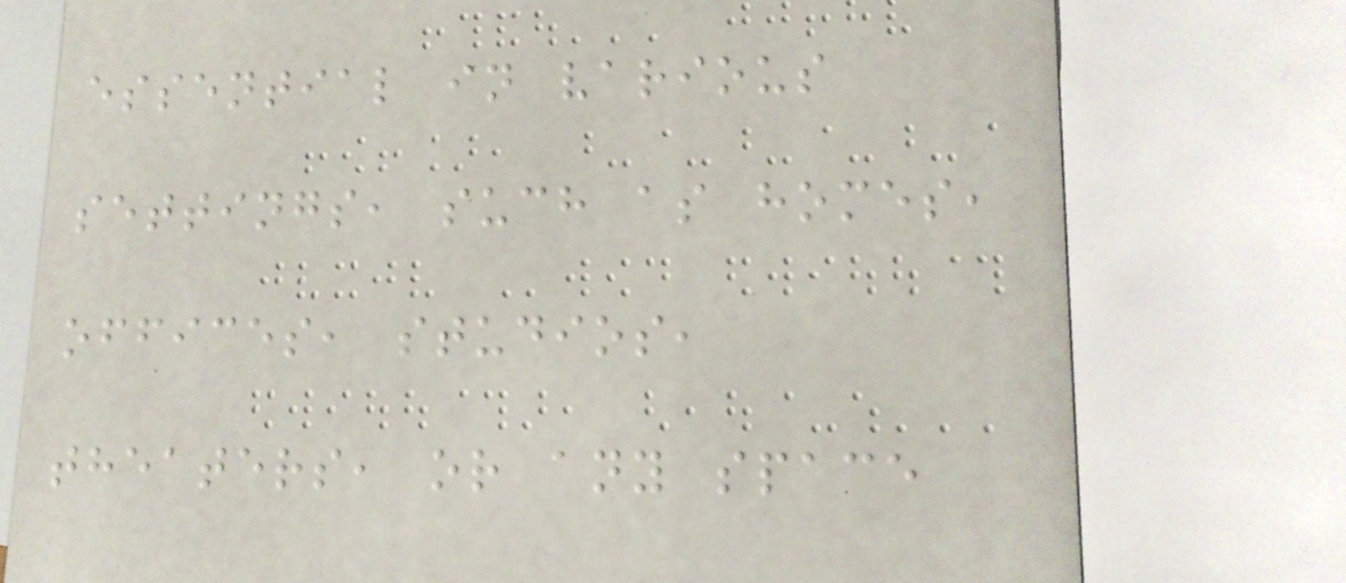essential in various
settings, such as homes,
offices, studios,
theaters, or any space
